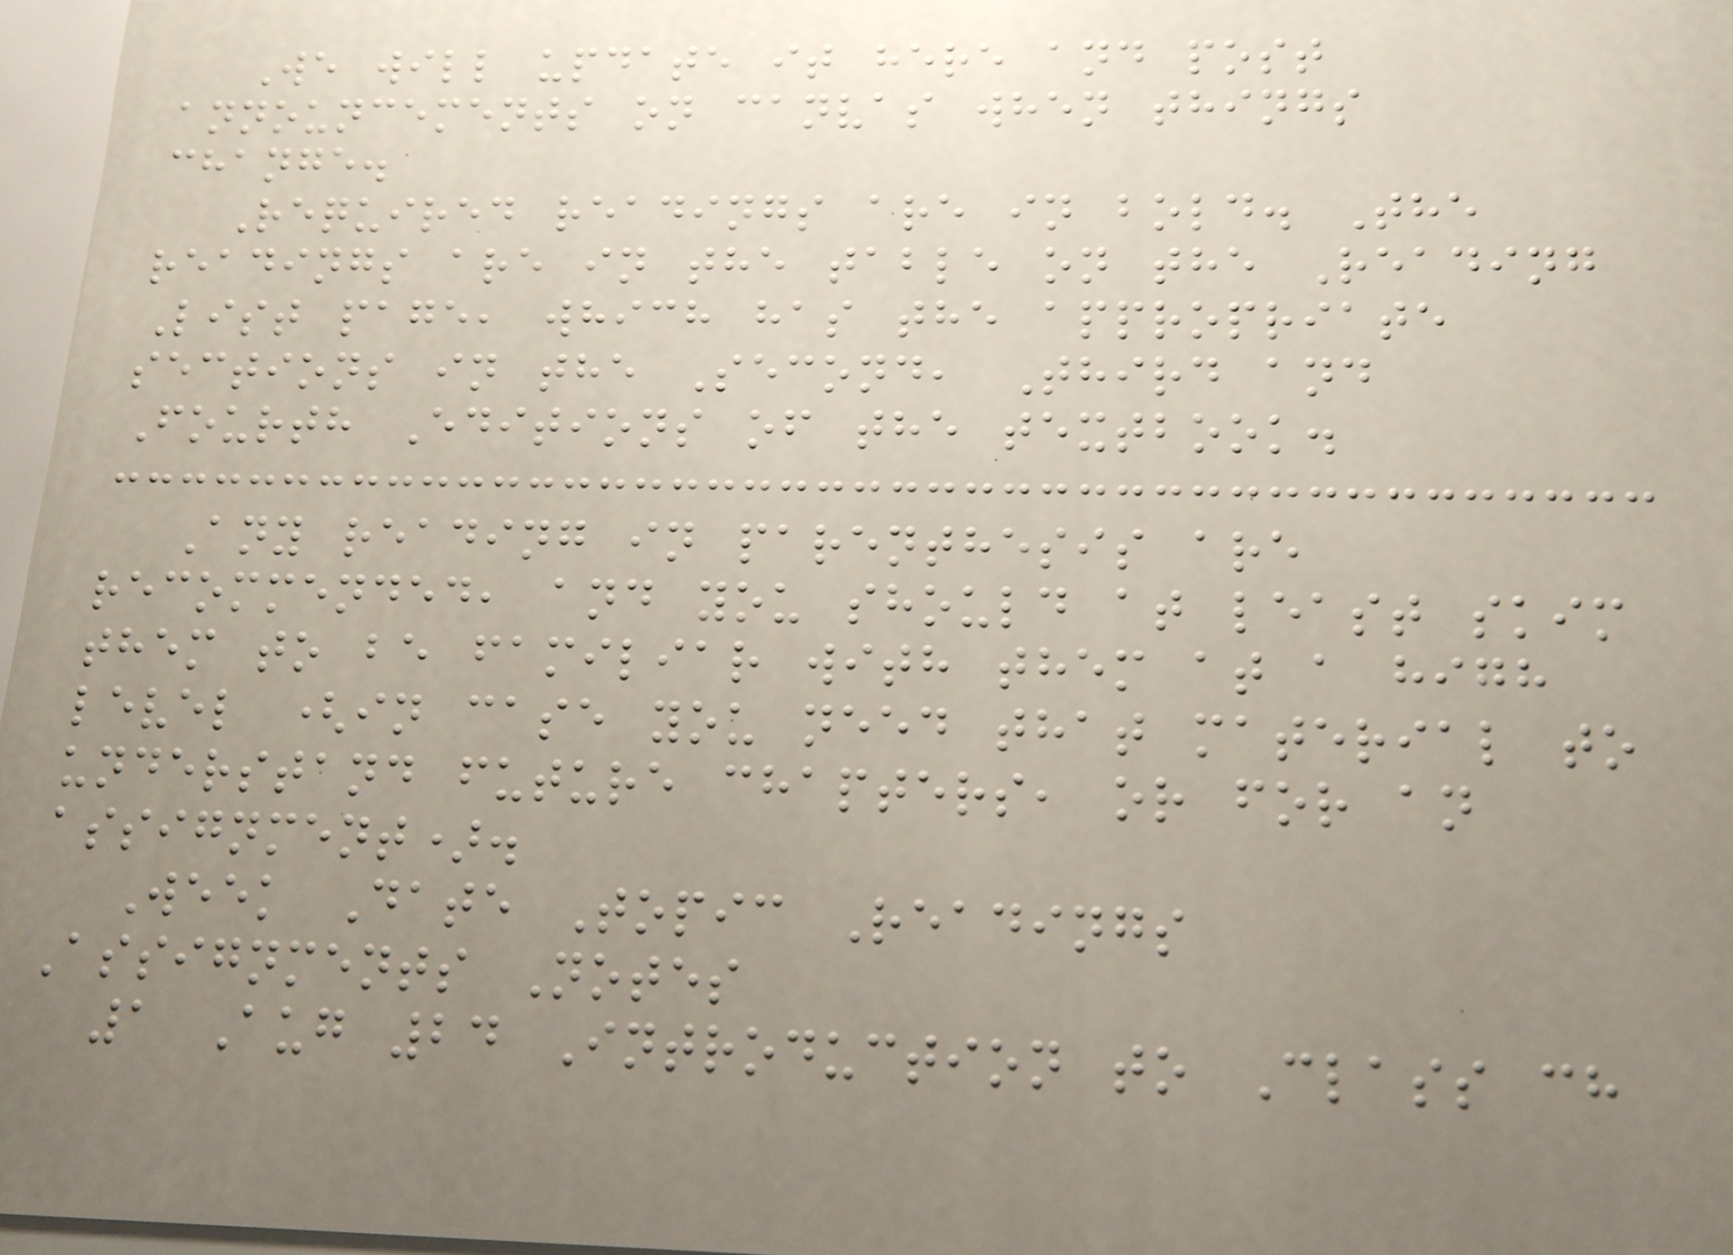We will update it here and post
announcements on canvas when things
change.
Required readings are in bold. The
readings are in the table on the Reading
List page, which has the appropriate
sections in the Second, Third and
Fourth Editions of the textbook.
Any reading in parenthesis are
recommended, and you should at least skim
them to be familiar with them at a high
level (in case you need that material to
understand future chapters, or for an
assignment).
Week Date Topic Readings
Assignments Notes
1 Aug 24 Introduction to Class ch
